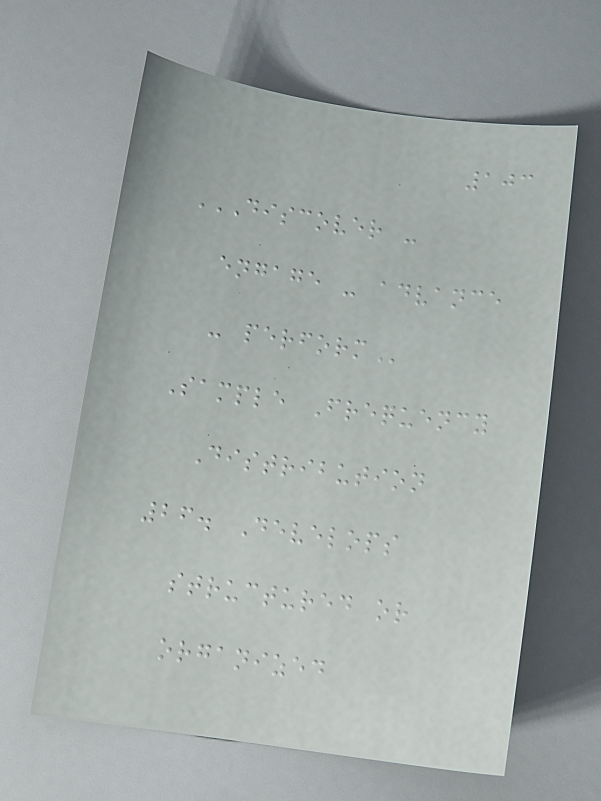103
DISCOVER -
ENGAGE - ADVANCE
- PERFORM
Sample Frequency
Distribution
26. Develops
structured or
organized
